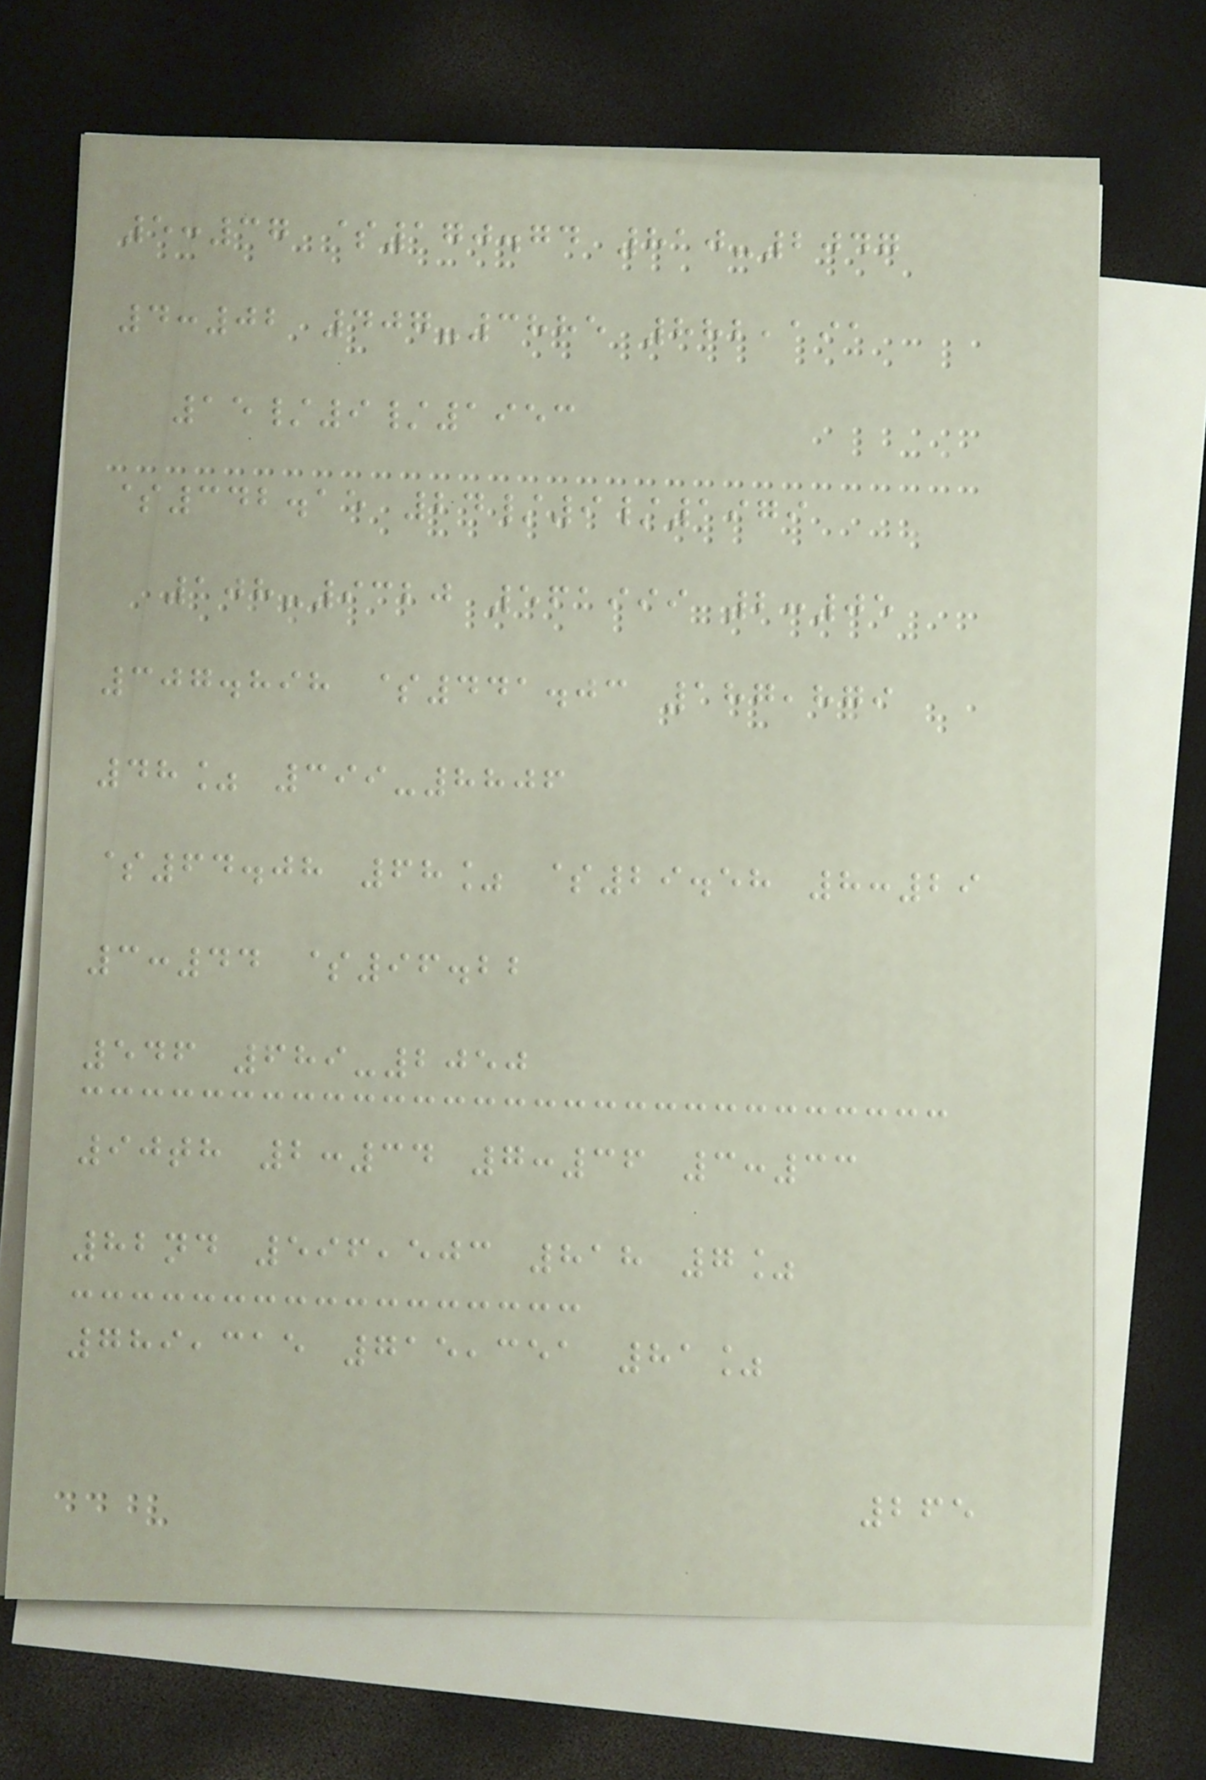5:37 $170.74 810-2047
4:02 407-3885 882,191
15/9/1953
$342.15 24/9/1979
108-9320 561999 2:05
307.898 $441.03 187,879
48% 399-8806
$64.08 68% $29.58 8:29
3:44 $96.22
546 689-2050
90th 2:34 7:36 3:33
82nd 596,503 818 7%
789,315 715,351 81%
265
